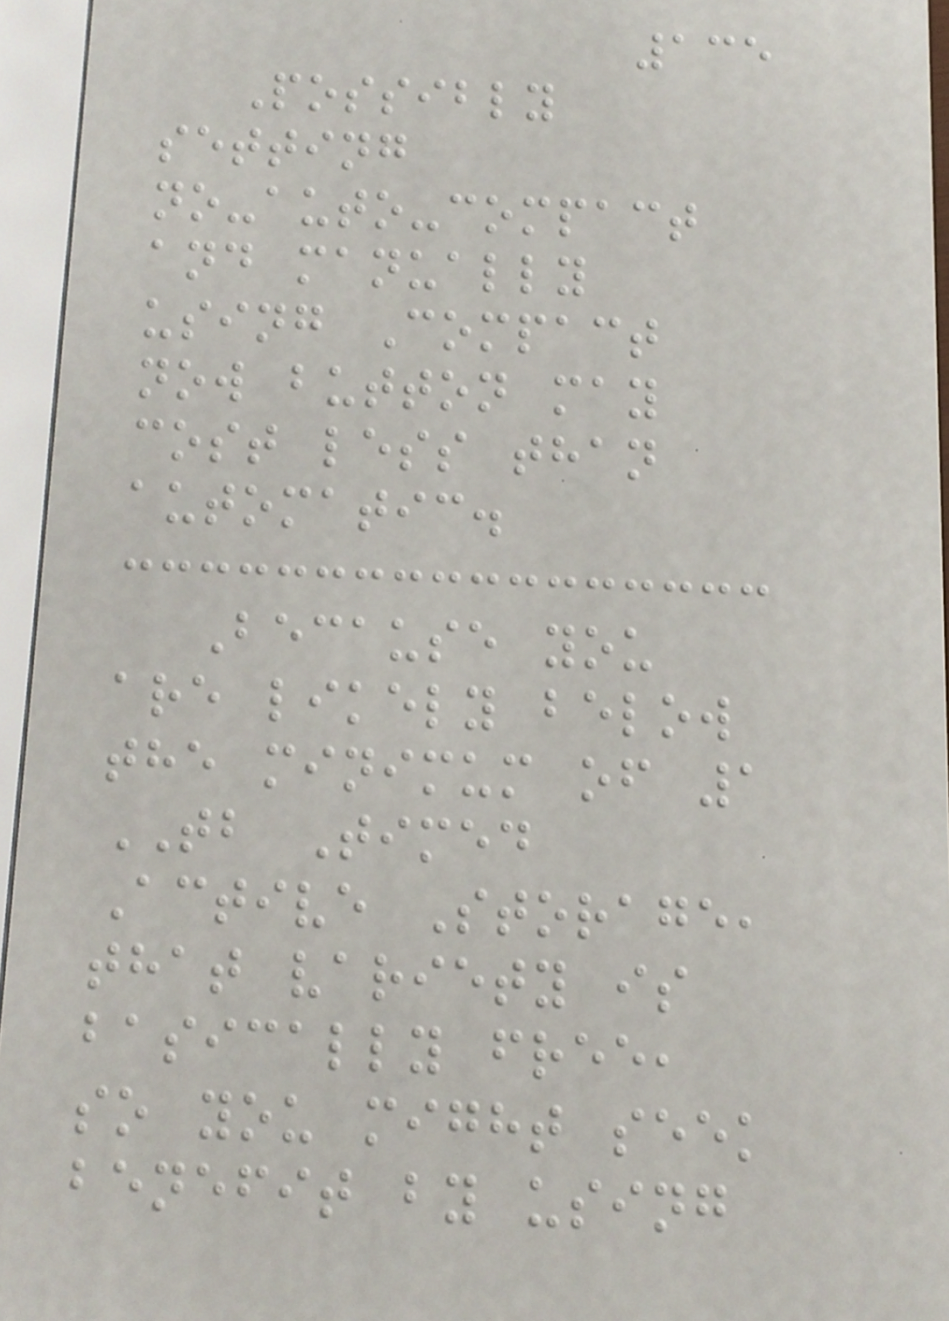135
Possibly
setting
no-auto-compact
and manually
using Compact
now button may
cost less than
automatic.
Because you
are likely below
the minimum of 1
TB Timed
Active Storage,
that variety is
basically free,
so you might seek
benefit by using
